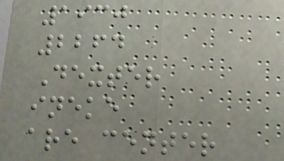1930
2264
Dexter
ineke
are center
